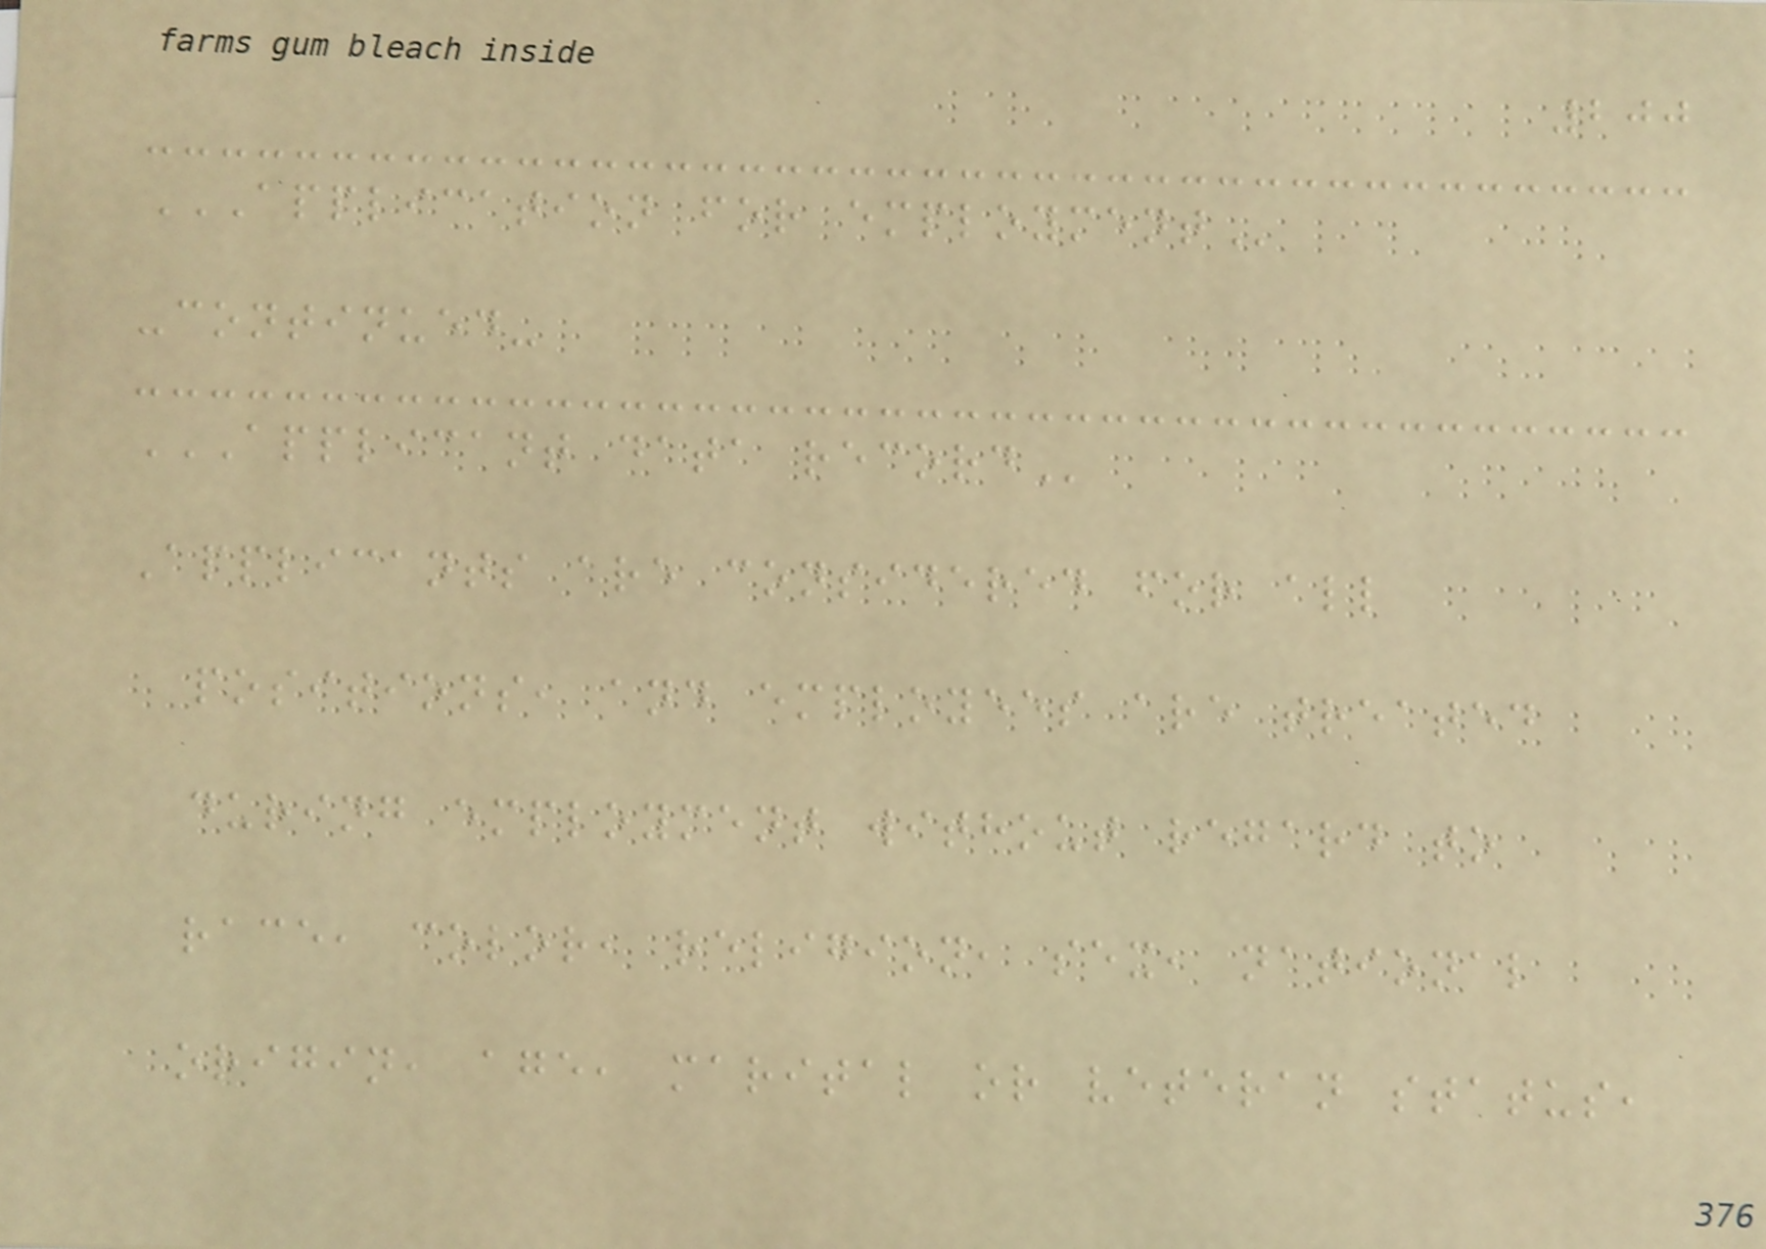200
APPLICATION FOR EMPLOYMENT
-continued-
APPLICANT DATA RECORD
Applicants are considered for all
positions, and employees are treated
during employment without regard to
race, color, religion, sex, national
origin, age, marital or veteran status,
